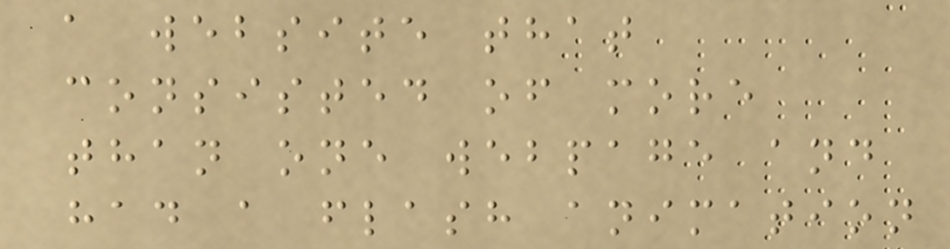a website that
consisted of more
than one webpage and
had a flash animation
